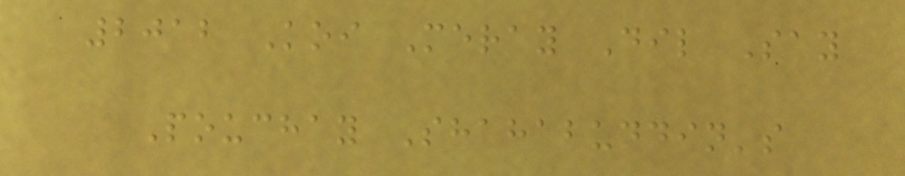2012 Koi Meray Dil Say
Pouchay Shahabuddin's
